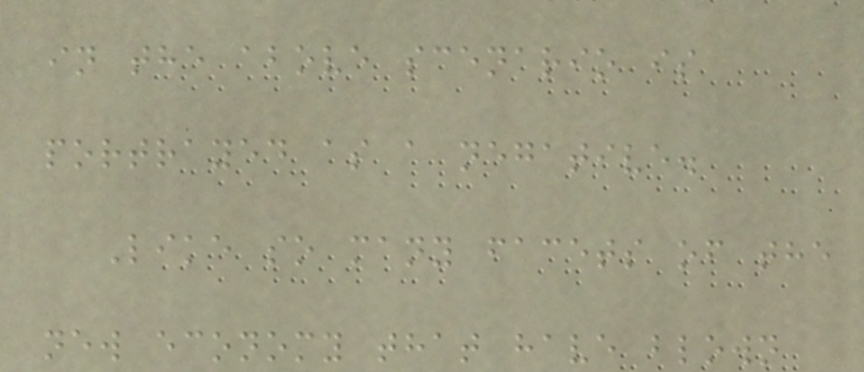in the above scenario is
portrayed as a negative.
Like so many facets of the
new economy that have blown
